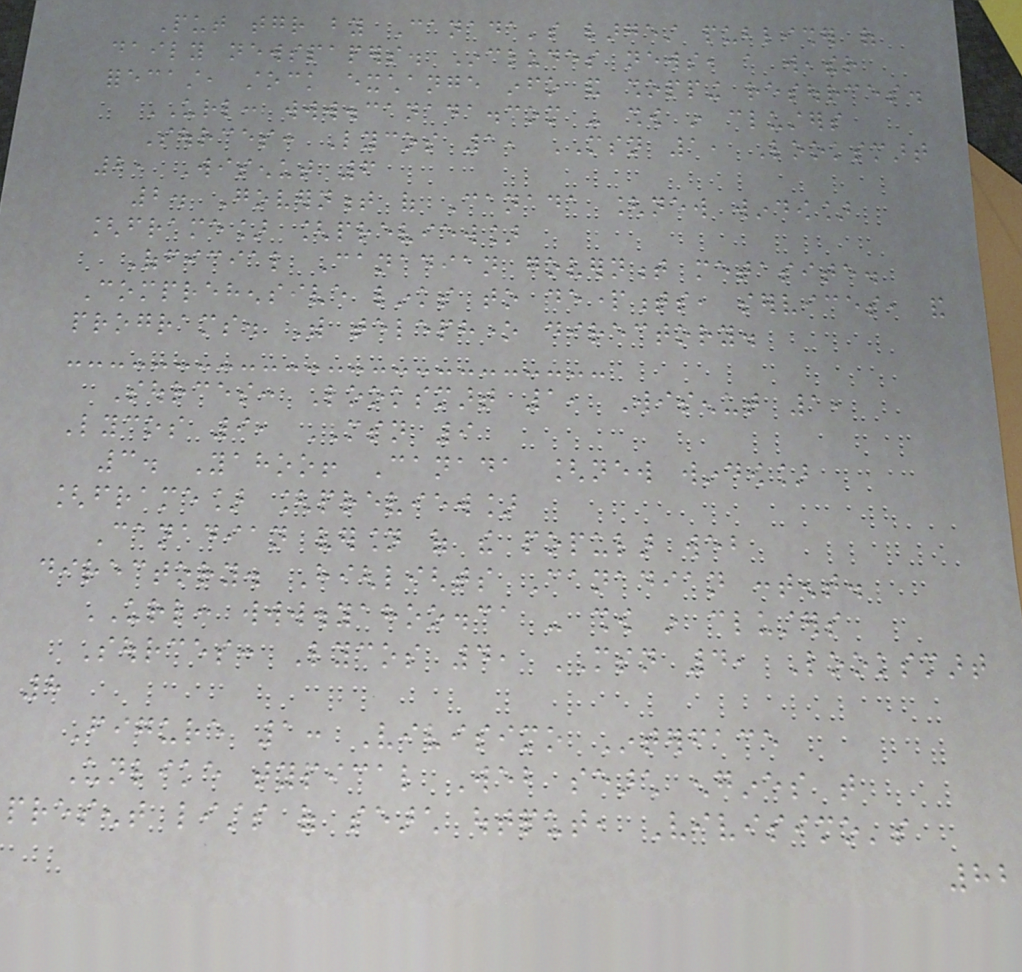Put together by Canada's largest publisher of
daily newspapers. Includes news, a weather
forecast, stock exchange info and shopping resources.
URL: www.canada.com - show in clusters
Sources: Lycos 1, MSN 1, Looksmart
2, Wisenut 6
2. Government of Canada [new window]
[frame] [preview]
Official Canadian government metasite.
Comprehensive links to departments, services, and
programs. With telephone directory.
Sources: Looksmart 1, Wisenut 1,
Lycos 9, MSN 9
3. Yahoo! Canada [new window]
[frame] [preview]
Canadian version of the popular web
directory. Highlights Canadian content.
URL: www.yahoo.ca - show in clusters
Sources: Lycos 4, MSN 4, Looksmart
8
Figure 1: Vivisimo Interface
Unlike typical Web search engines that
present lists of search output, Vivisimo's
82
